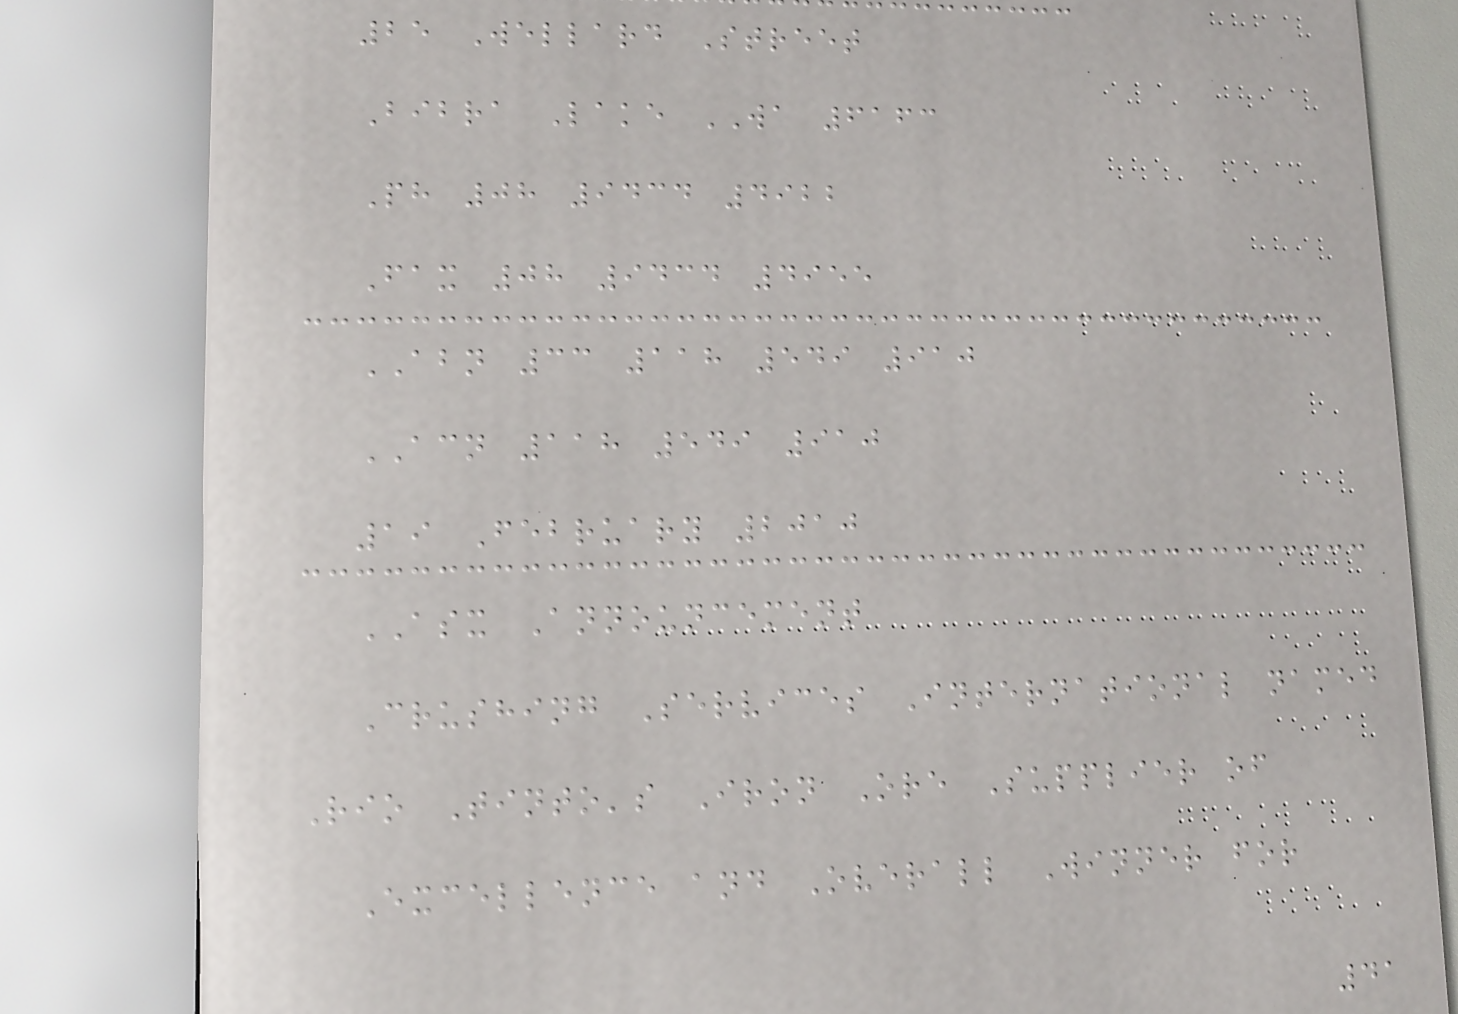25 Wellard Street
Bibra Lake WA 6163
Ph 08 9434 4922
Fax 08 9434 4955
ABN 33 118 549 910
ACN 118 549 910
19 February 2010
ASX Announcement
Crushing Services International named
Rio Tinto's Iron Ore Supplier of
Excellence and Overall Winner for
41
